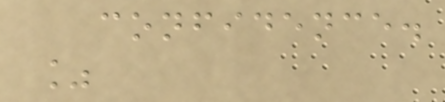confidence.
%
